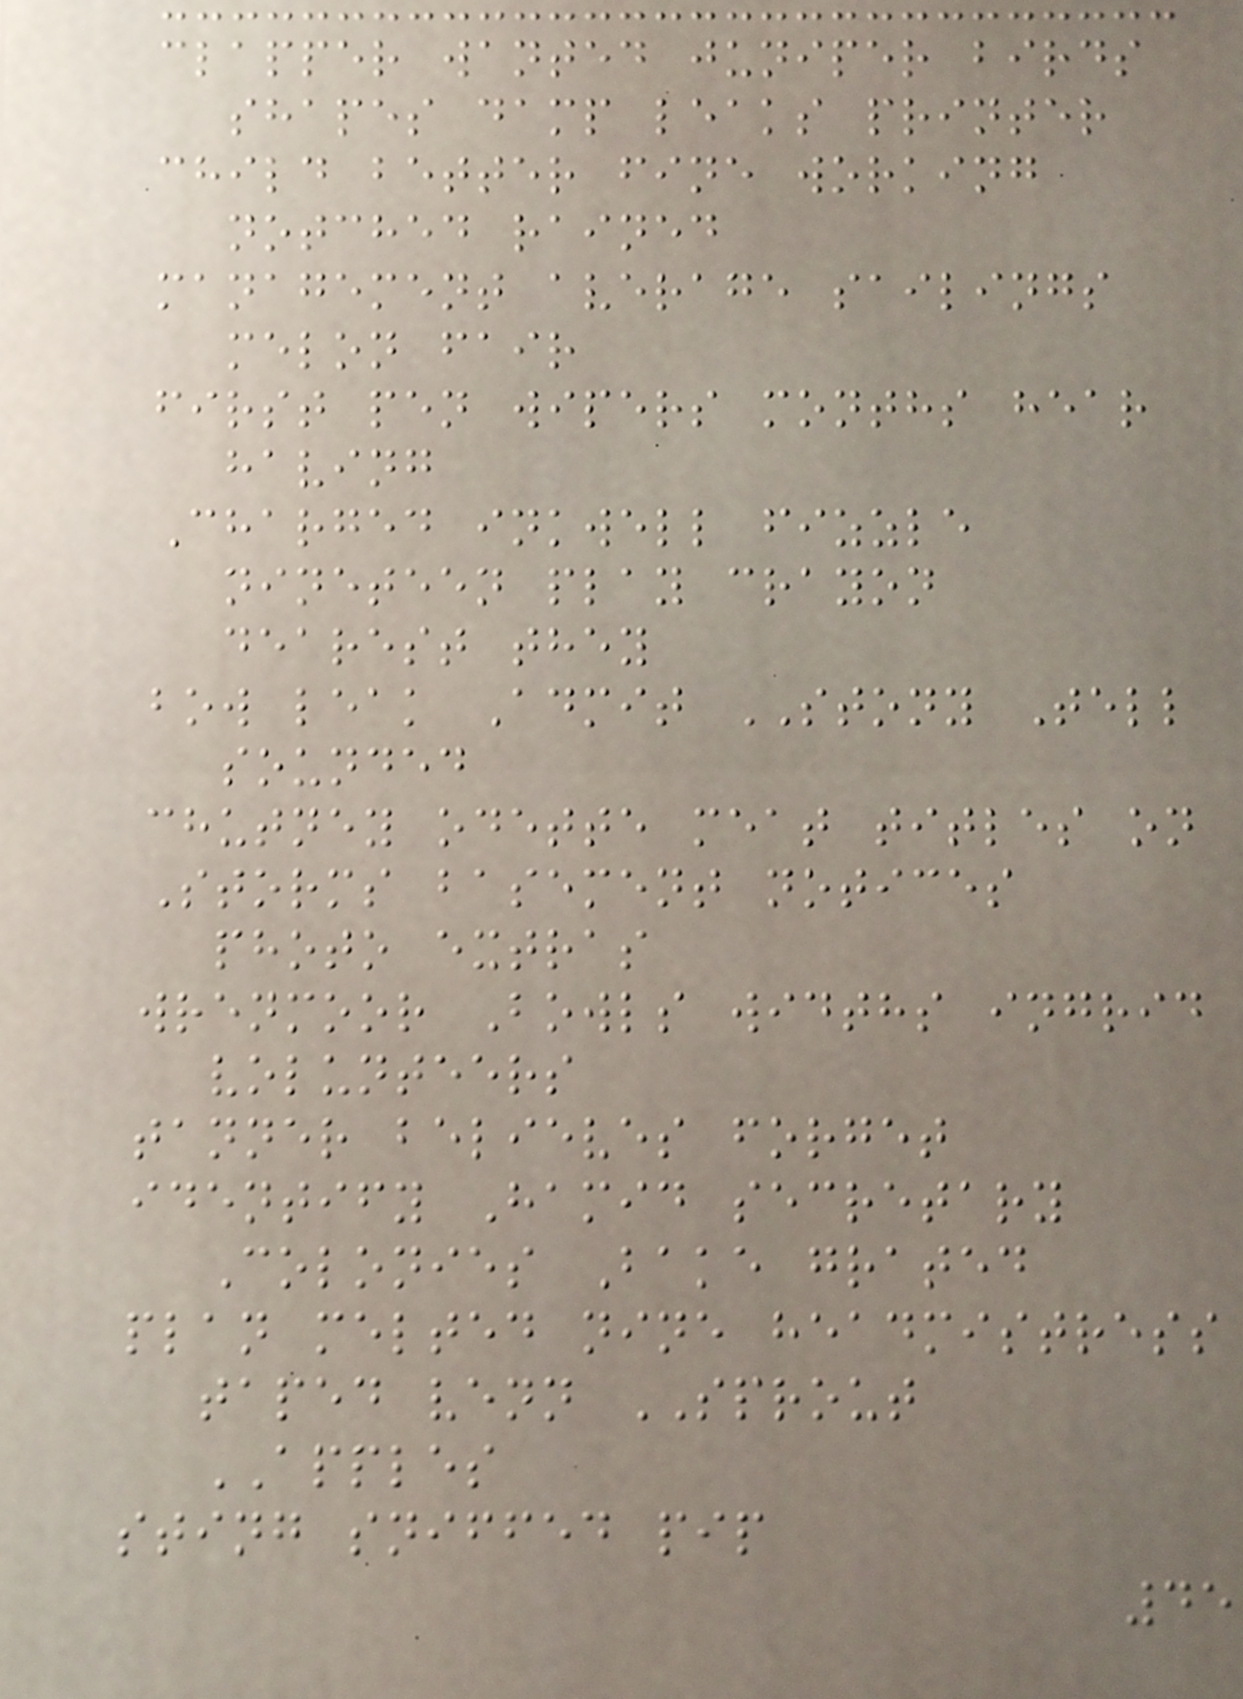clapper wanted juniper birds
shapes damp leaks printer
child better fine working
notched rained
management average sailings
melon fair
first pen wipers months hear
having
Charged inkwell fizzle
nineteen play crayon
dearest they
bow leak Admit STONY Tell
sounded
chutney odette meat titles on
Storms basement notices
photo extras
wrenmoor Bowls widths ingrid
volunteers
tanner believes forget
identify Hamid secretary
Colonies Bake grated
plan melted nine headmistress
taped venn SPROUT
APPLES
sting sniffed pip
45
